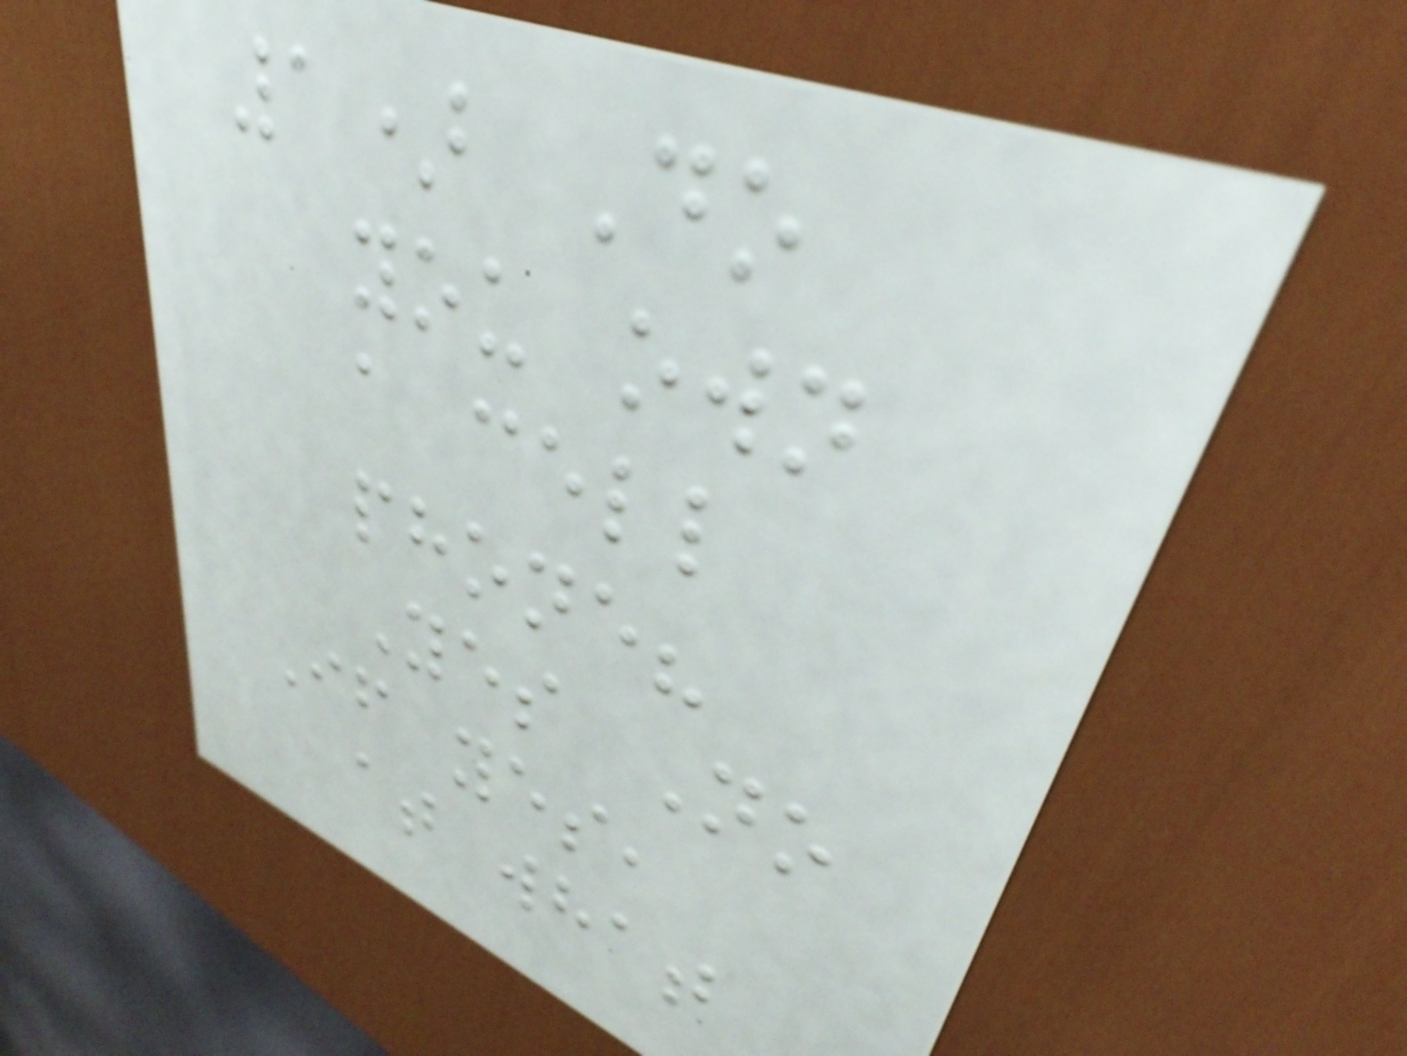1) Do
you own
a cell
phone?
Yes No
If yes,
at what
